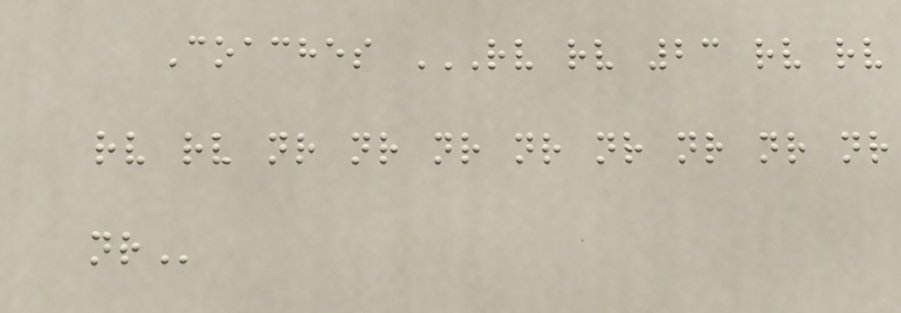Coaches RV RV 23 RV RV
RV RV NR NR NR NR NR NR NR NR
NR
